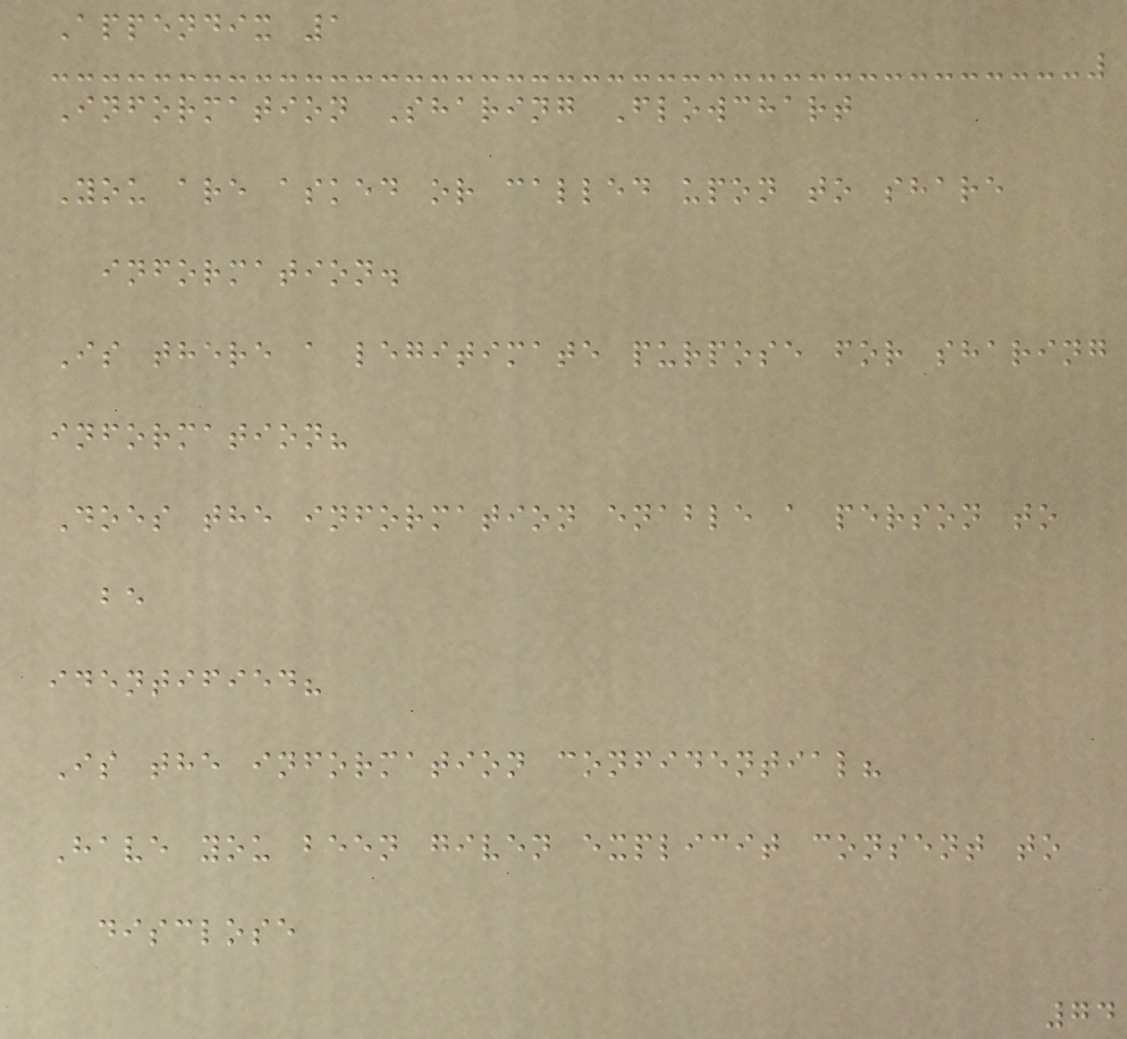Appendix 1
Information Sharing Flowchart
You are asked or called upon to share
information.
Is there a legitimate purpose for sharing
information?
Does the information enable a person to
be
identified?
Is the information confidential?
Have you been given explicit consent to
disclose
74
